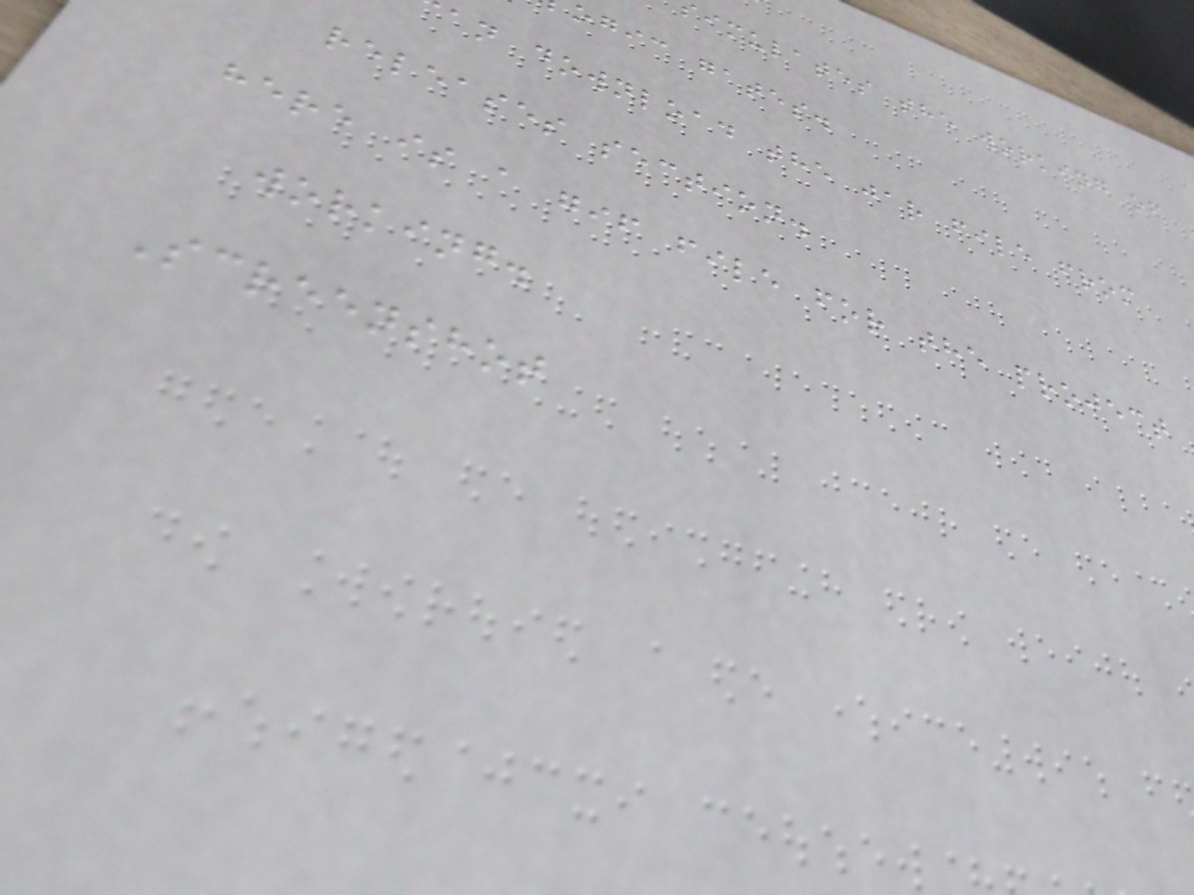imulates the working of
ogic gates.
an download the jar file from
releases section.
here is a gif file for the project
working.
Screenshot
